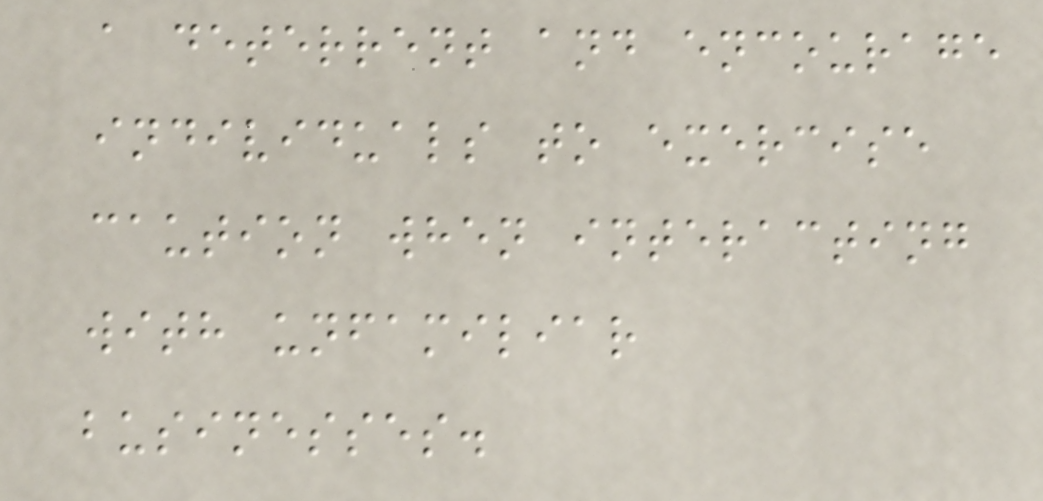a deterrent and encourage
individuals to exercise
caution when interacting
with unfamiliar
businesses.
